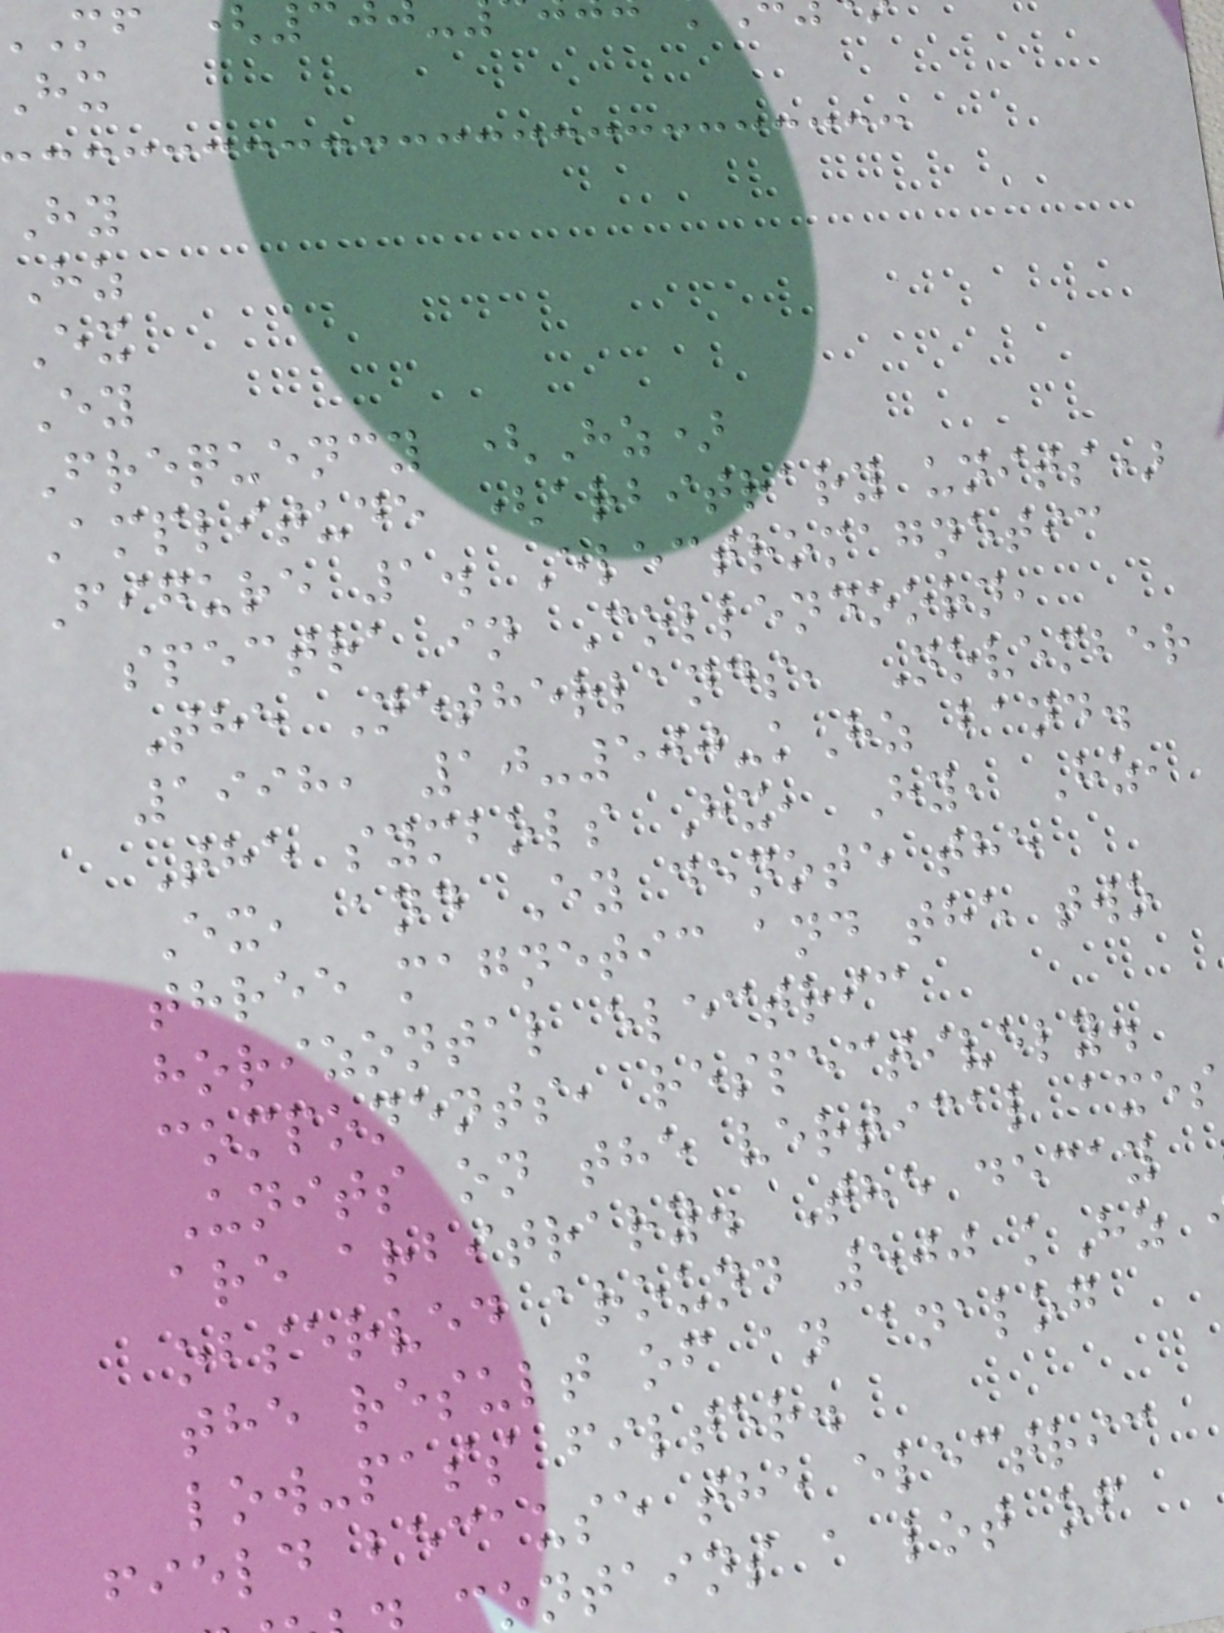Hy
Hz
Ex
Ey
Frequency (Hz)
Amplitude (arbitrary units)
Figure 1. Electromagnetic
spectra in Collendoorn,
The Netherlands, November
1998, 10-500-kHz band.
The symbols Hx, Hy, Hz,
Ex, and Ey denote the
three magnetic and the two
horizontal electric
components, respectively.
Units on the vertical axes
are arbitrary. The decay
observed around 500 kHz
the result of an analog
low-pass filter.
field because the electric
ontains a lot of
